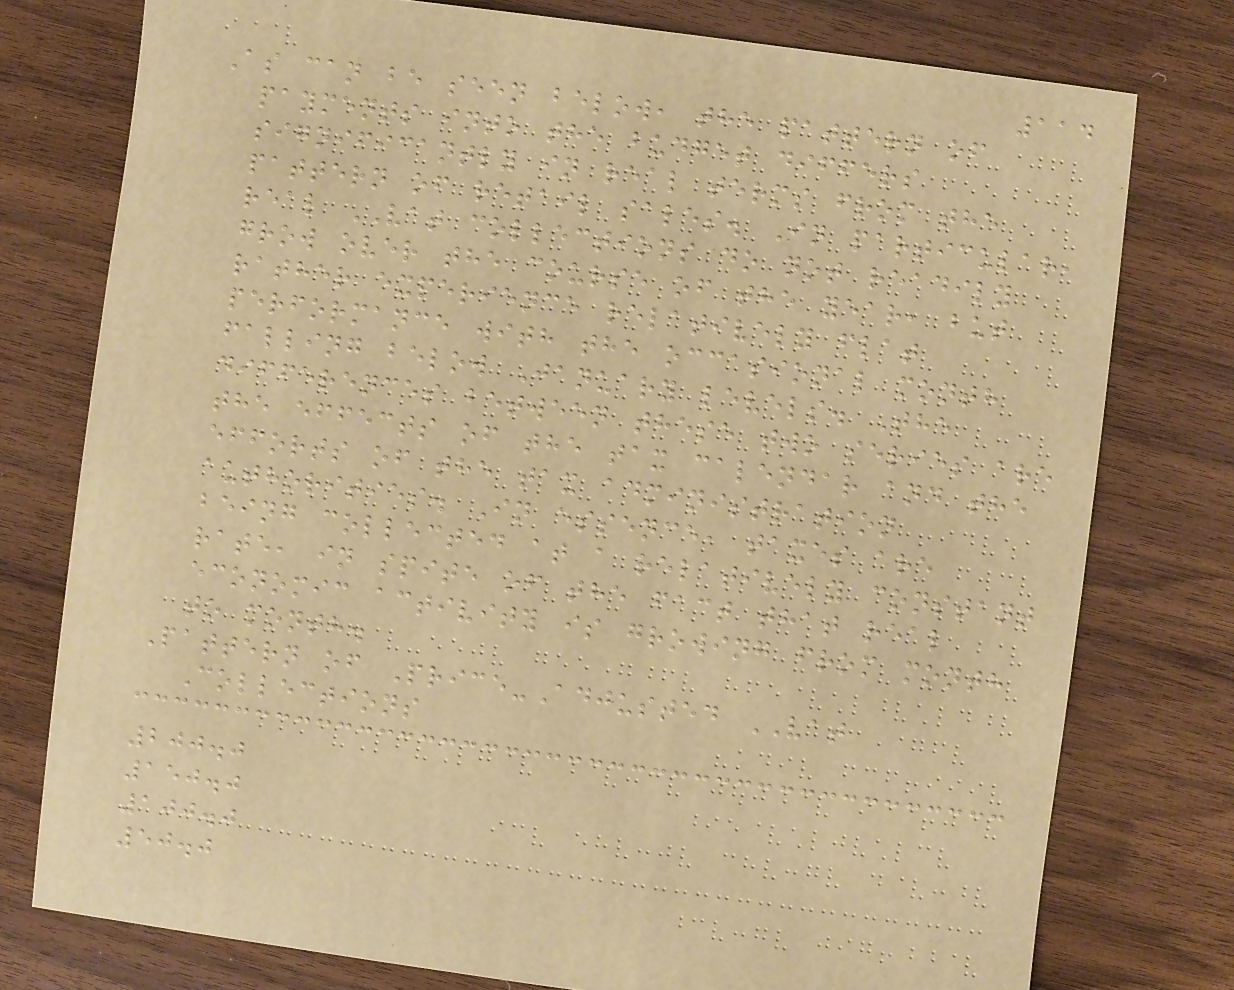114
As can be seen below, the pattern of
payments into the budget differs
significantly in real terms from the
pattern of retail sales. In particular,
real VAT collections do not readily
grow over the course of the year, but
rather experience relatively flat
performance with the occasional month
falling below January levels. The
differences between these two series are
the effects of the tax calendar and the
efforts of the tax administration
authorities. In essence, taxes are
being collected at a relatively constant
rate, in spite of the fact that real
economic activity is growing from month
to month.
Pattern of Price-Adjusted VAT
Collections
200.0
150.0
100.0
50.0
